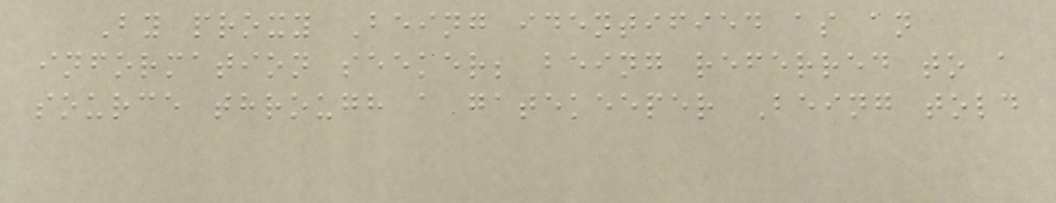By proxy Being identified as an
information seeker; being referred to a
source through a gatekeeper Being told
